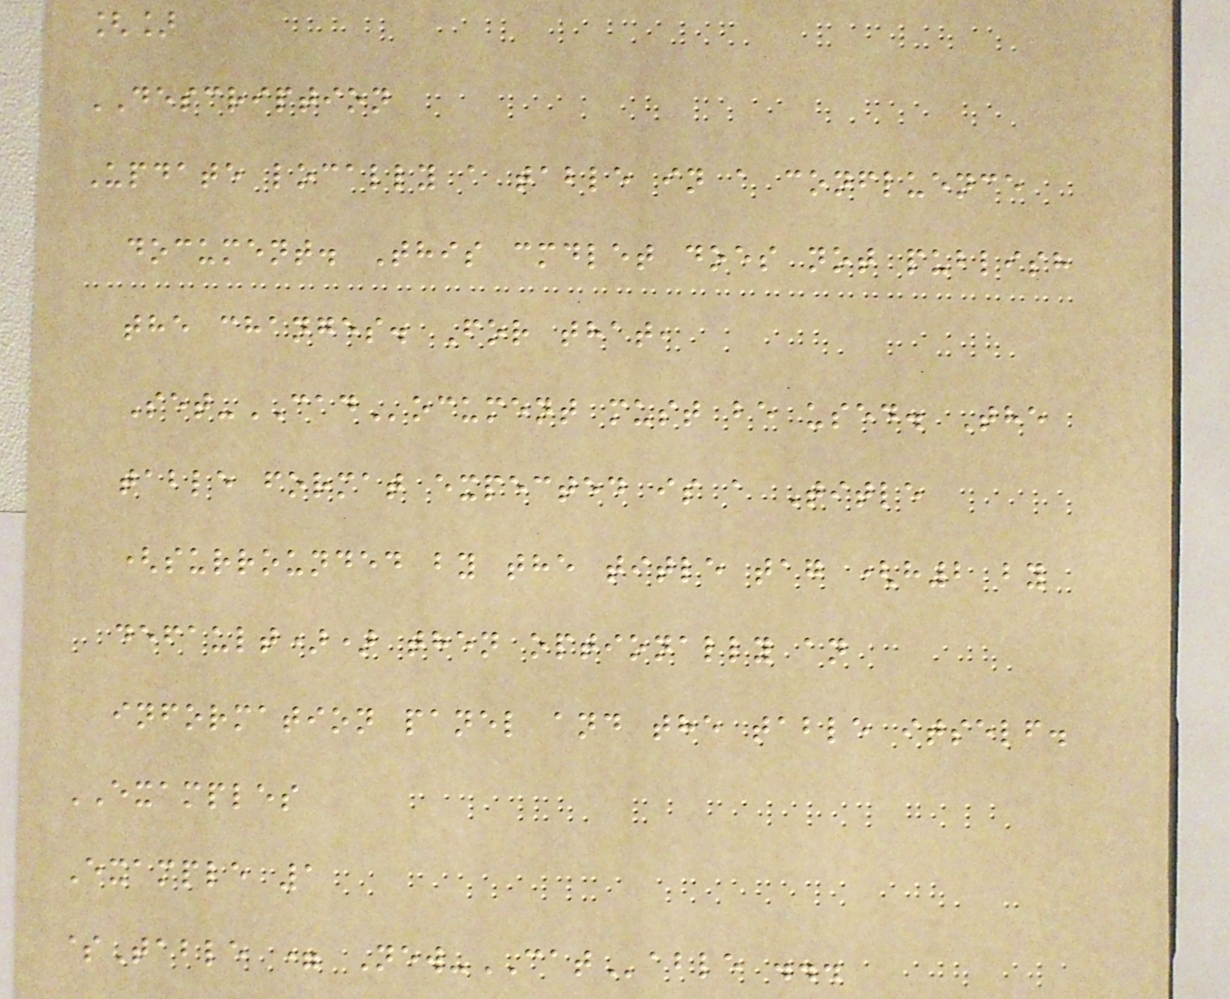[]
DESCRIPTION
Update locally a table in a confluence
document. This cmdlet does not publish
the changes. For that,
Set-CADocument must be used. The
table format expected is a Title
(surrounded by the title tag (h2 by
default)) then optionally an
information panel and the table itself.
EXAMPLES
Example 1
$Table = New-CATable ...
